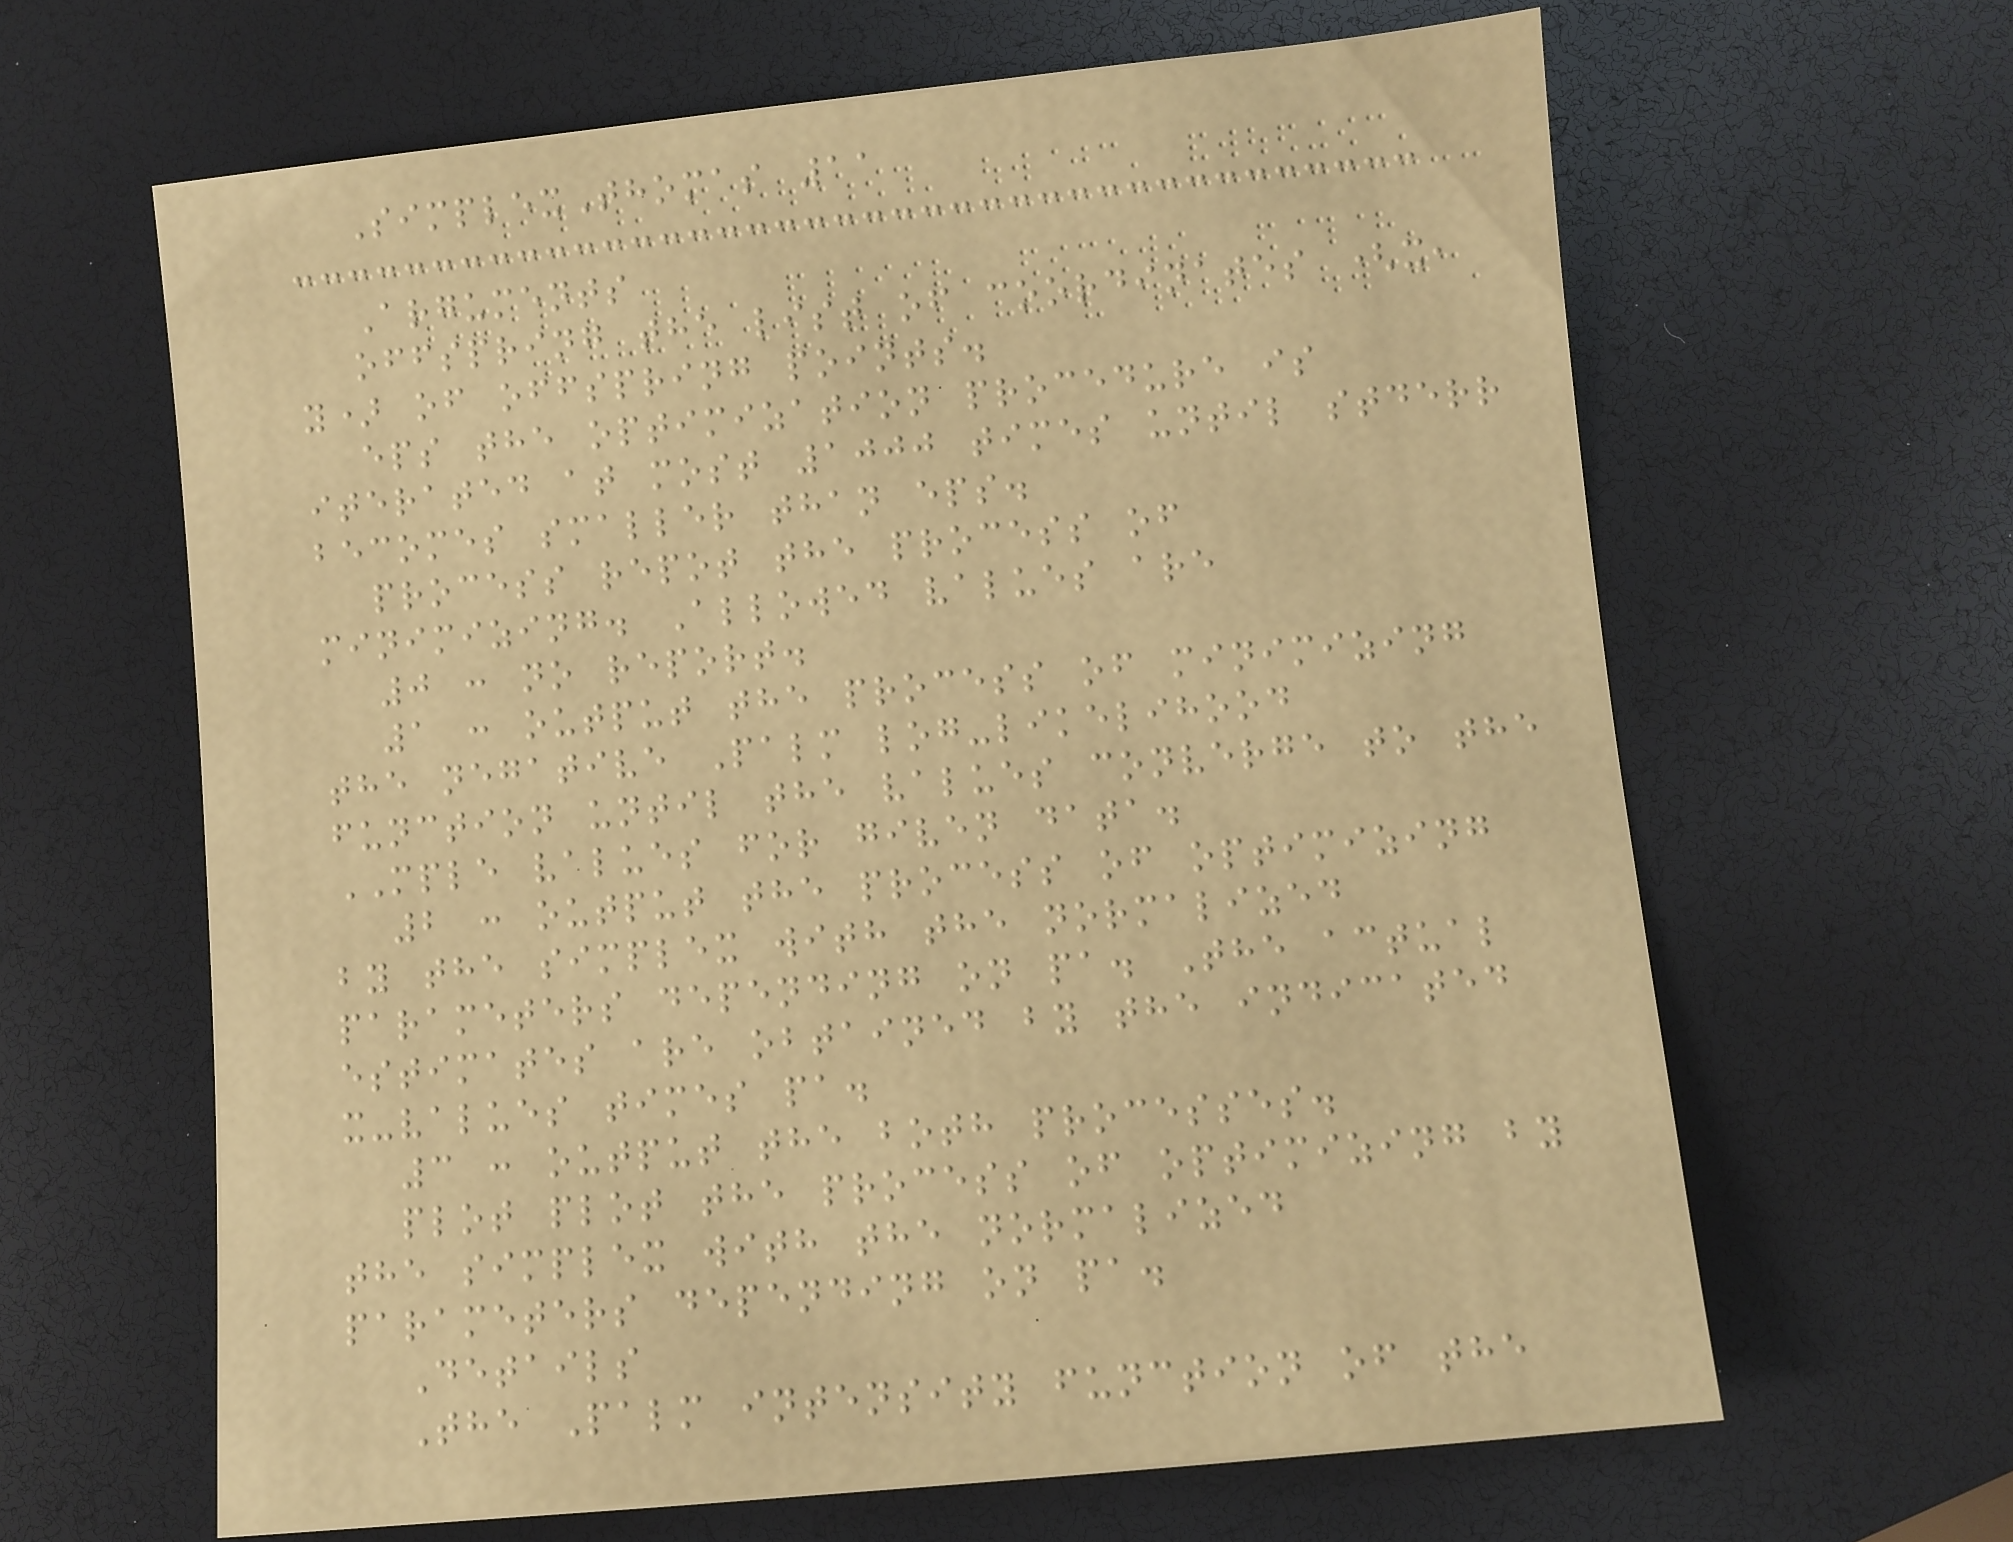SimplexThomas 11
Arguments
offspring the list of coordinates (x,
y) of offspring points.
eps the optimization procedure is
iterated at most 1000 times until stderr
becomes smaller than eps.
process repot the process of
minimizing. Allowed values are
0 : no report.
1 : output the process of minimizing
the negative Palm log-likelihood
function until the values converge to the
MPLE values for given data.
2 : output the process of optimizing
by the simplex with the normalized
parameters depending on pa. The actual
estimates are obtained by the indicated
x-values times pa.
3 : output the both processes.
plot plot the process of optimizing by
the simplex with the normalized
parameters depending on pa.
Details
The Palm intensity function of the
